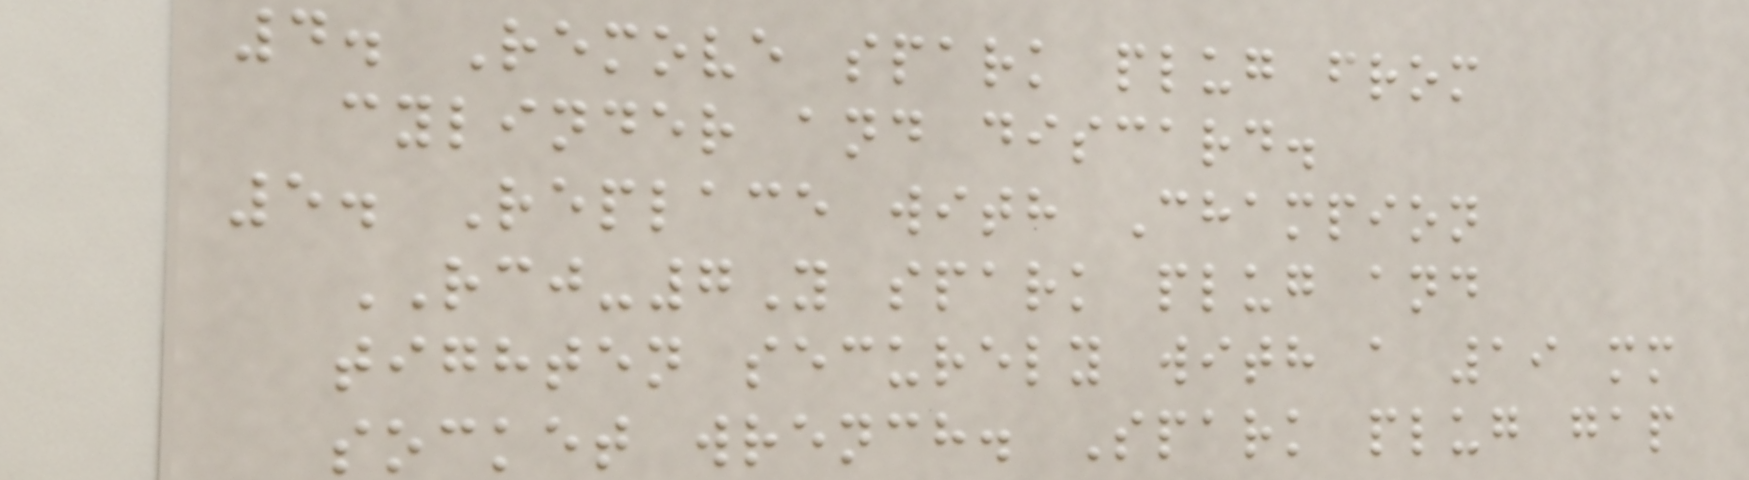4. Remove spark plug from
cylinder and discard.
5. Replace with Champion
RCJ-7Y spark plug and
tighten securely with a 19 mm
socket wrench. Spark plug gap
